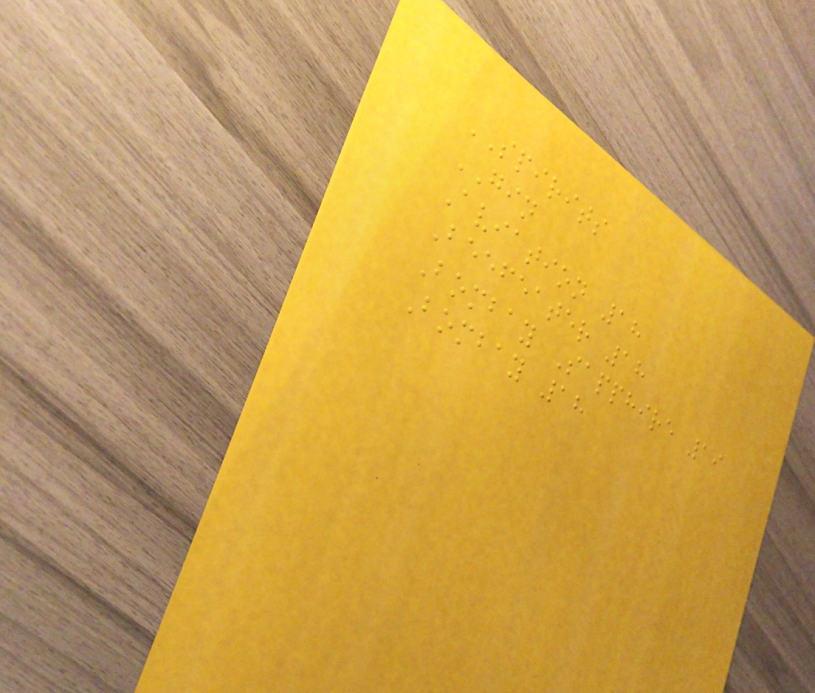SPIRITS
GIN
Aviation 18
Beefeater 18
Bombay Sapphire 19
Bombay 18
